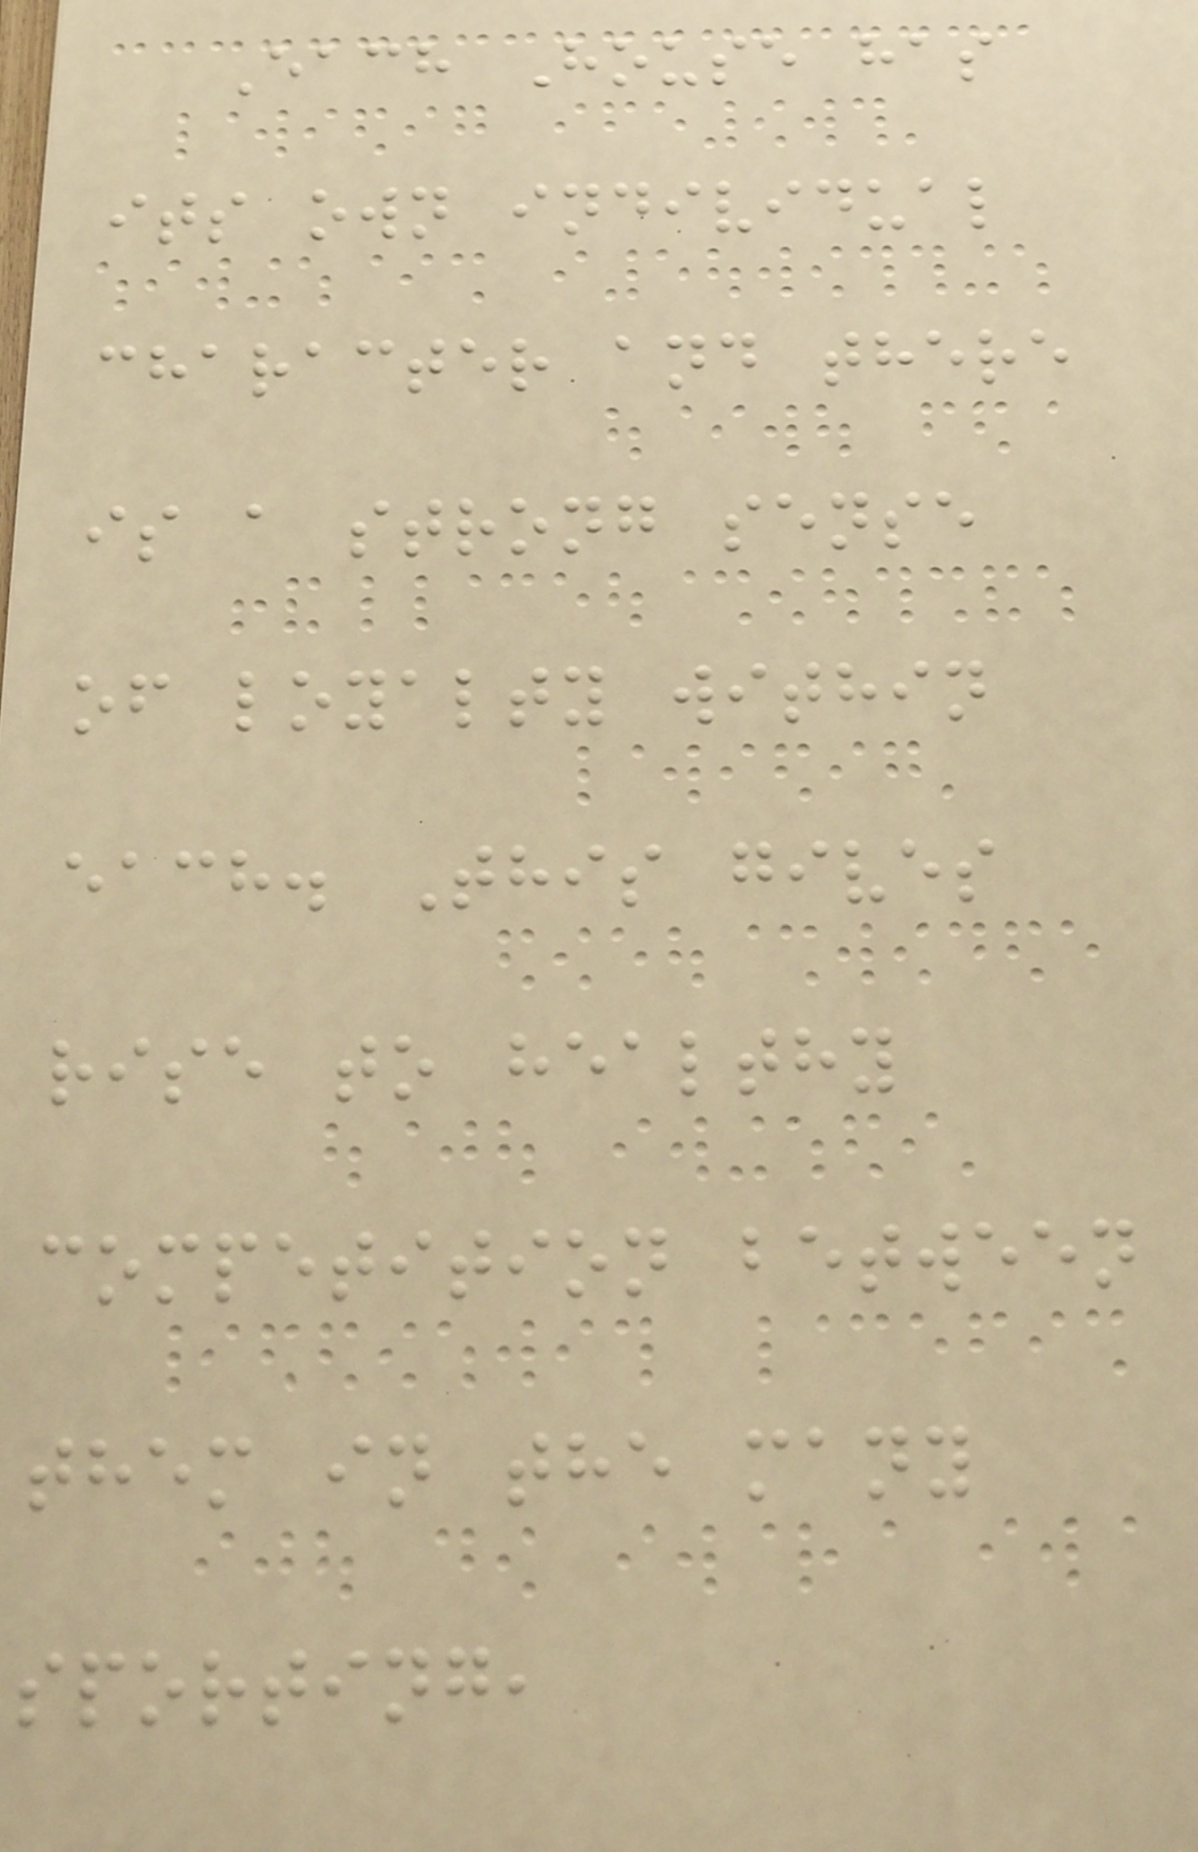Each House has
its own individual
character and there
is a strong sense
of loyalty within
each. This gives
rise to healthy
competition between
them in the many
sporting,
